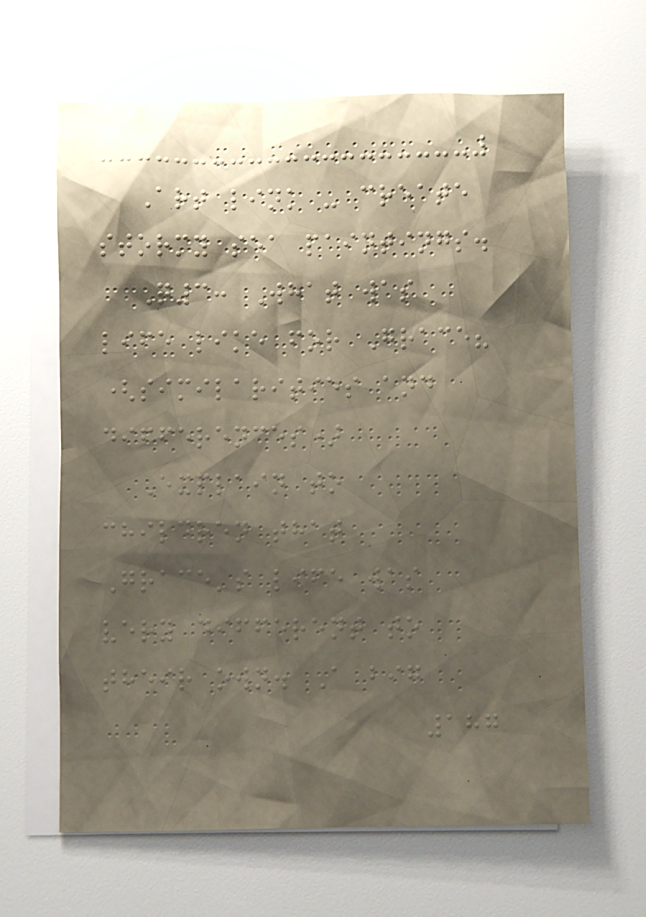Art link - create
stormy sea paintings.
Q3: What was
life like for Grace?
(similarities and
differences)
Explain to
children that
Grace's life was
very different to
their own. A big
187
